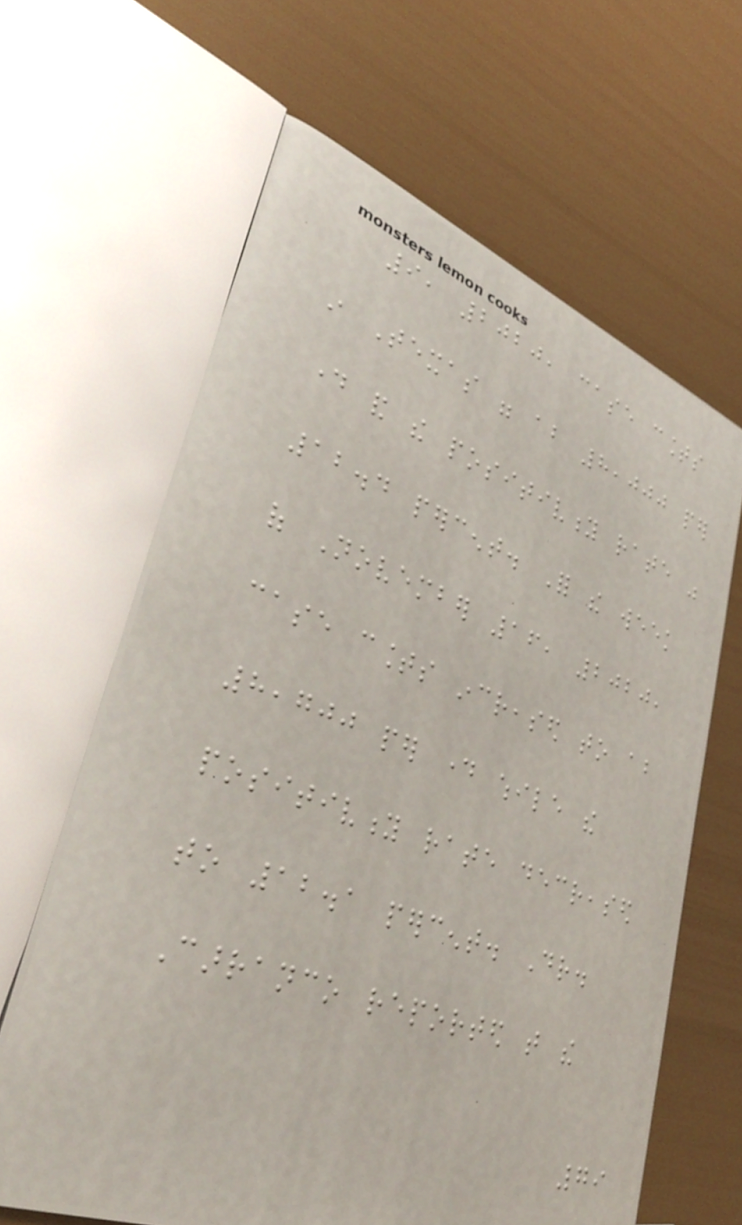9, 2020, case counts
in Texas were about 8,000 per
day and the positivity rate was
12.4 percent. For the week
of November 16, 2020,
case counts increased to about
8,700 per day while the
positivity rate decreased
to 12.1 percent. Dr.
Carranco reported that the
79
